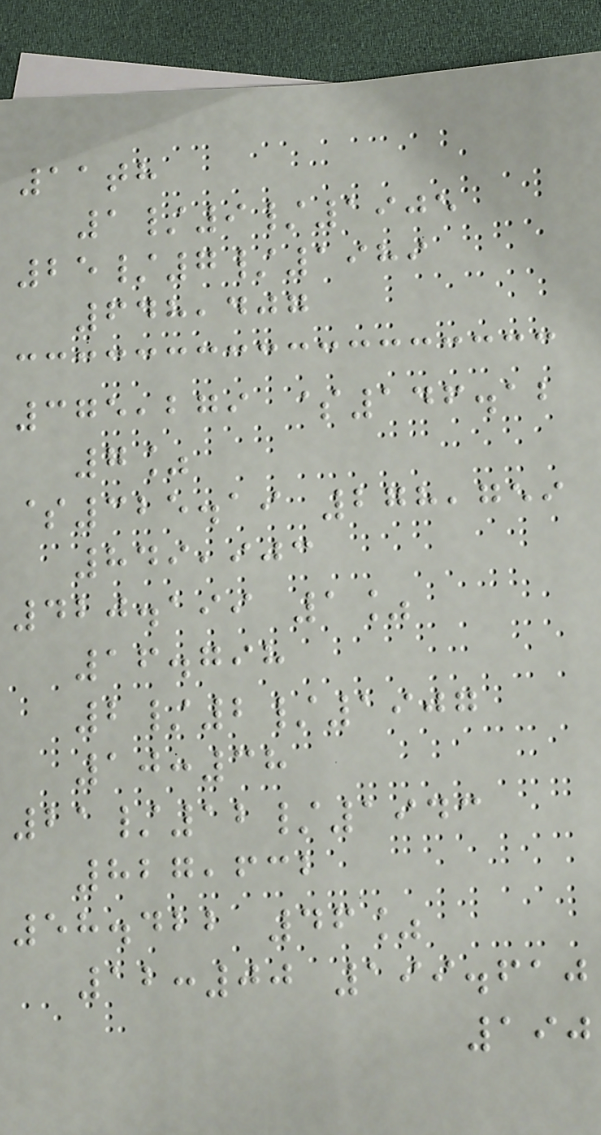11th
1/9/1905
25/7/1989
648,407
375,279 $146.12
7%
$325.19 278,759
849,903
420.199 1%
16.798
2/2/1907
10:38
21/12/1943
827,632
58.422 46%
12:00 199.610
190
